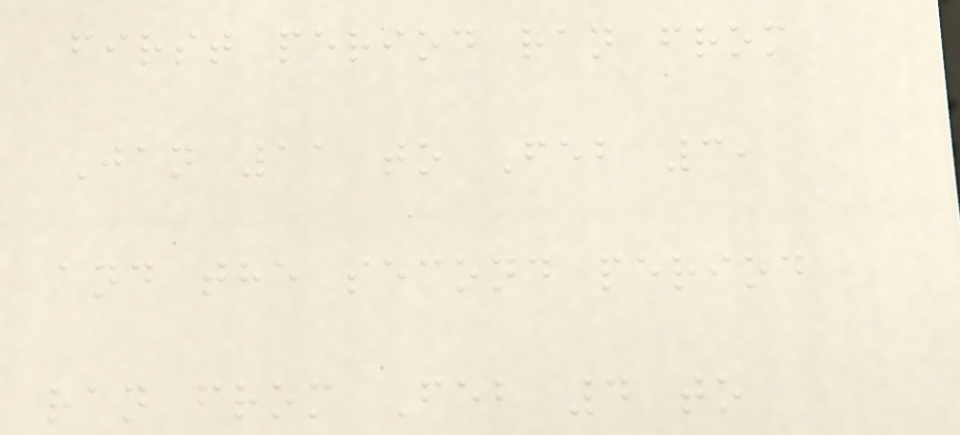first period ran from
Jan 11 to Feb 3,
and the second period
ran from Feb 4 to
